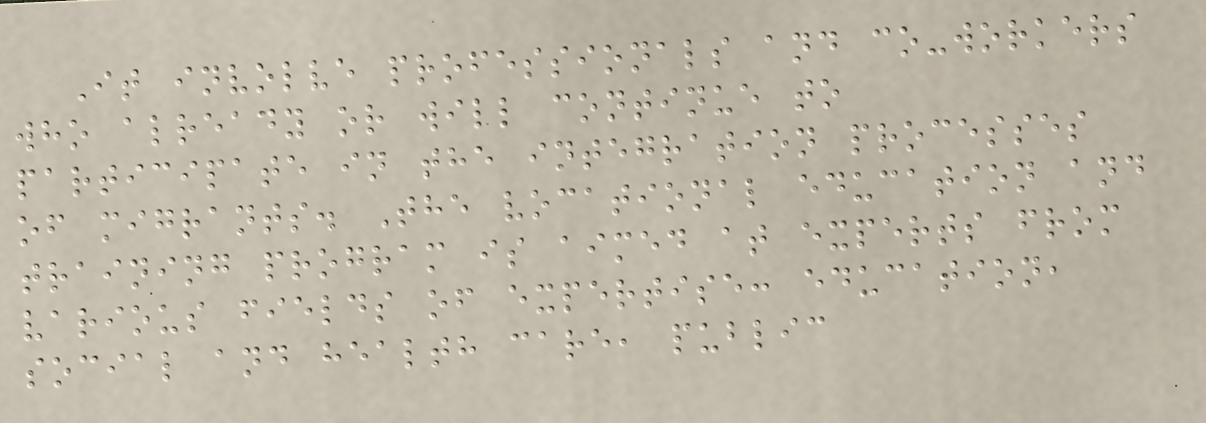It involve professionals and co-workers
who already or will continue to
participate in the integration processes
of migrants. The vocational education and
training program is aimed at experts from
various fields of expertise: education,
social and health care, public
